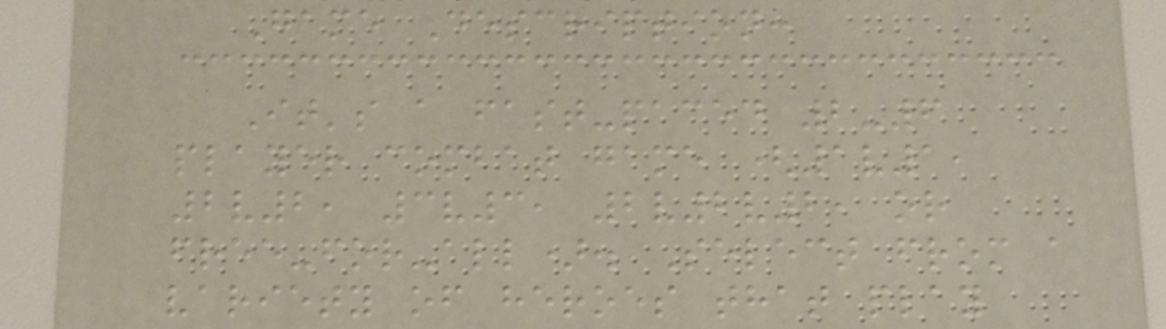Game Description:
It's a fast-paced 2-6
player combat game (1v1,
2v2, 3v3, 2v2v2, or
free-for-all). Select from a
variety of heroes that play
